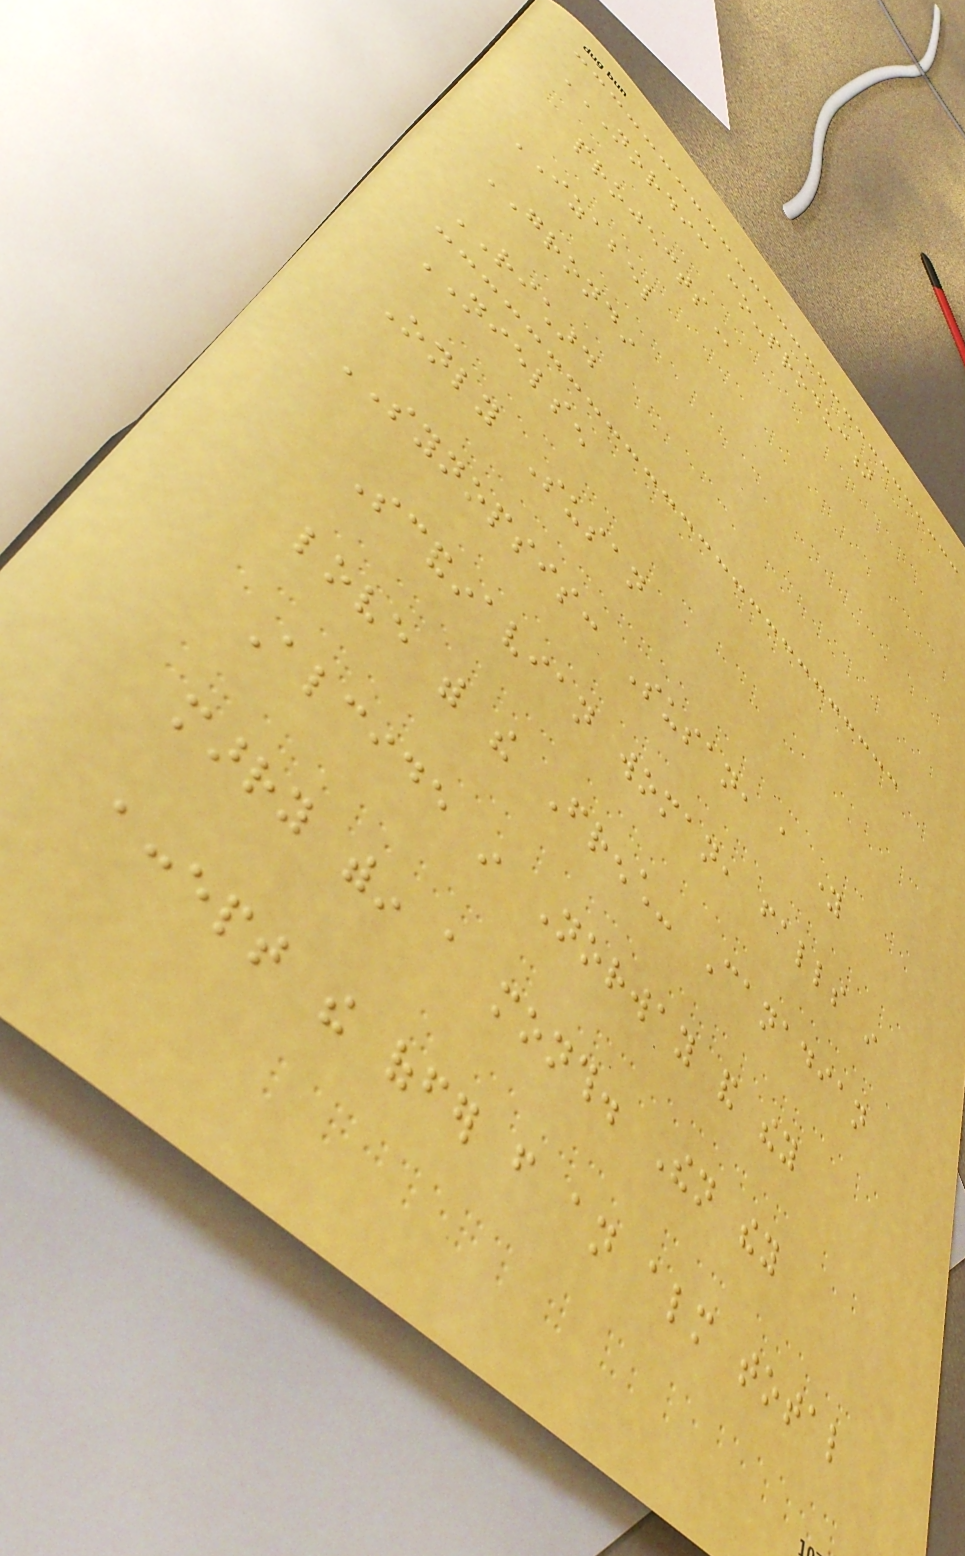NORDIC CO-PRODUCTION
PROJECTS
IZABEL
GRONDIN
RICHARD
NIELSEN
Only Susan
SYNOPSIS: Susan, a young
Scandinavian woman, falls in
love with the French- Canadian
Alcide in Norway and they
marry within a month. Then they
accept the offer from an almost total
